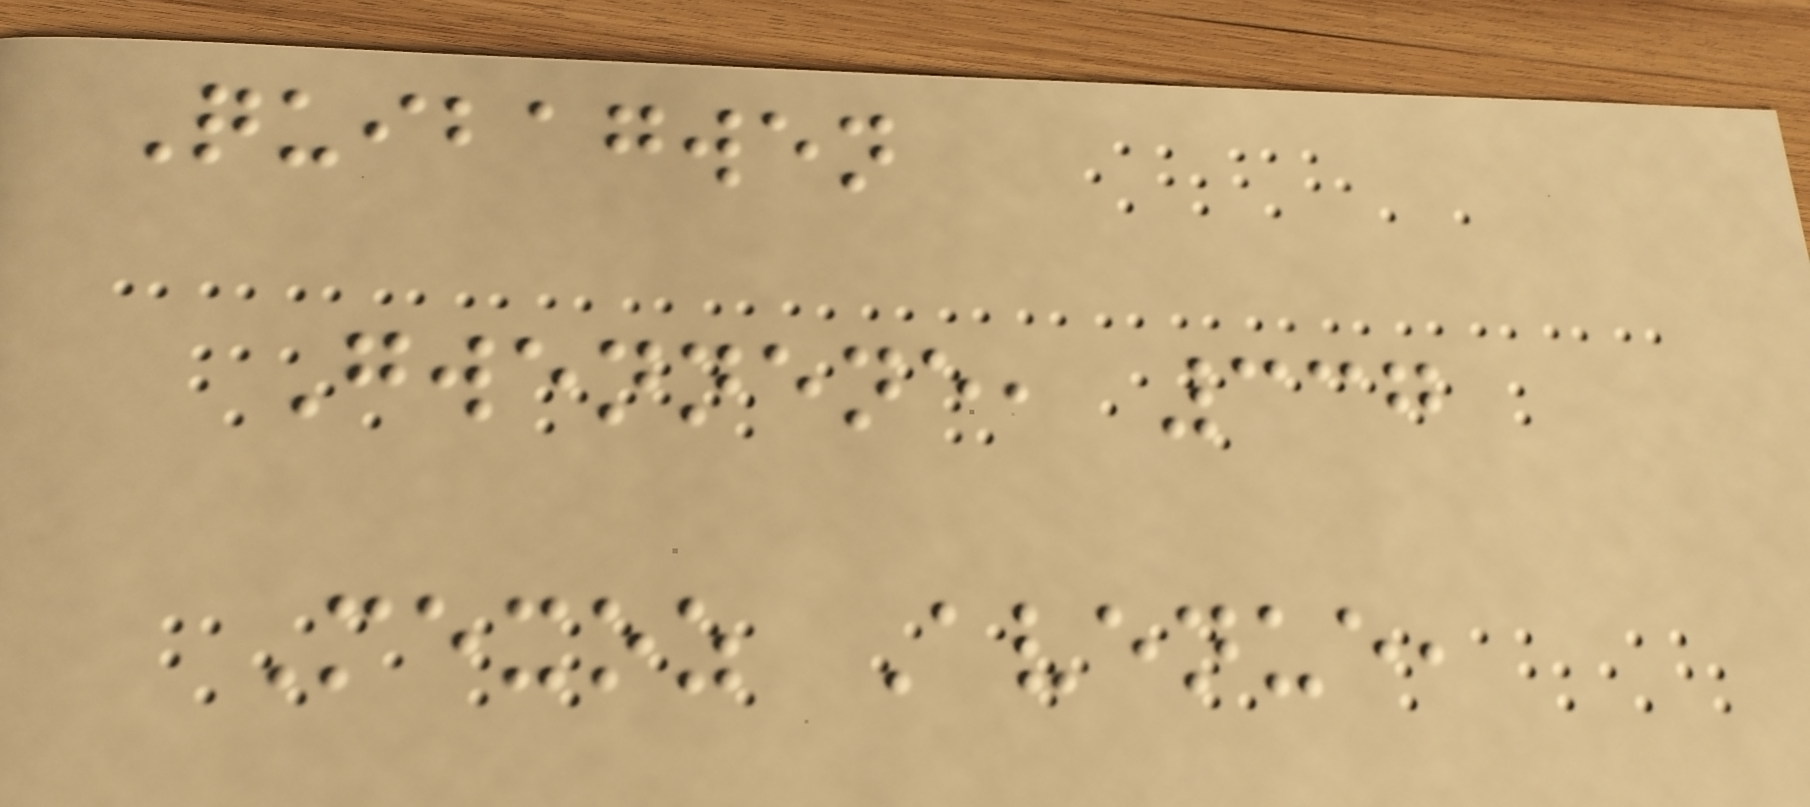Quibagwen
Gwennene, 337
Mexoz Avenue,
